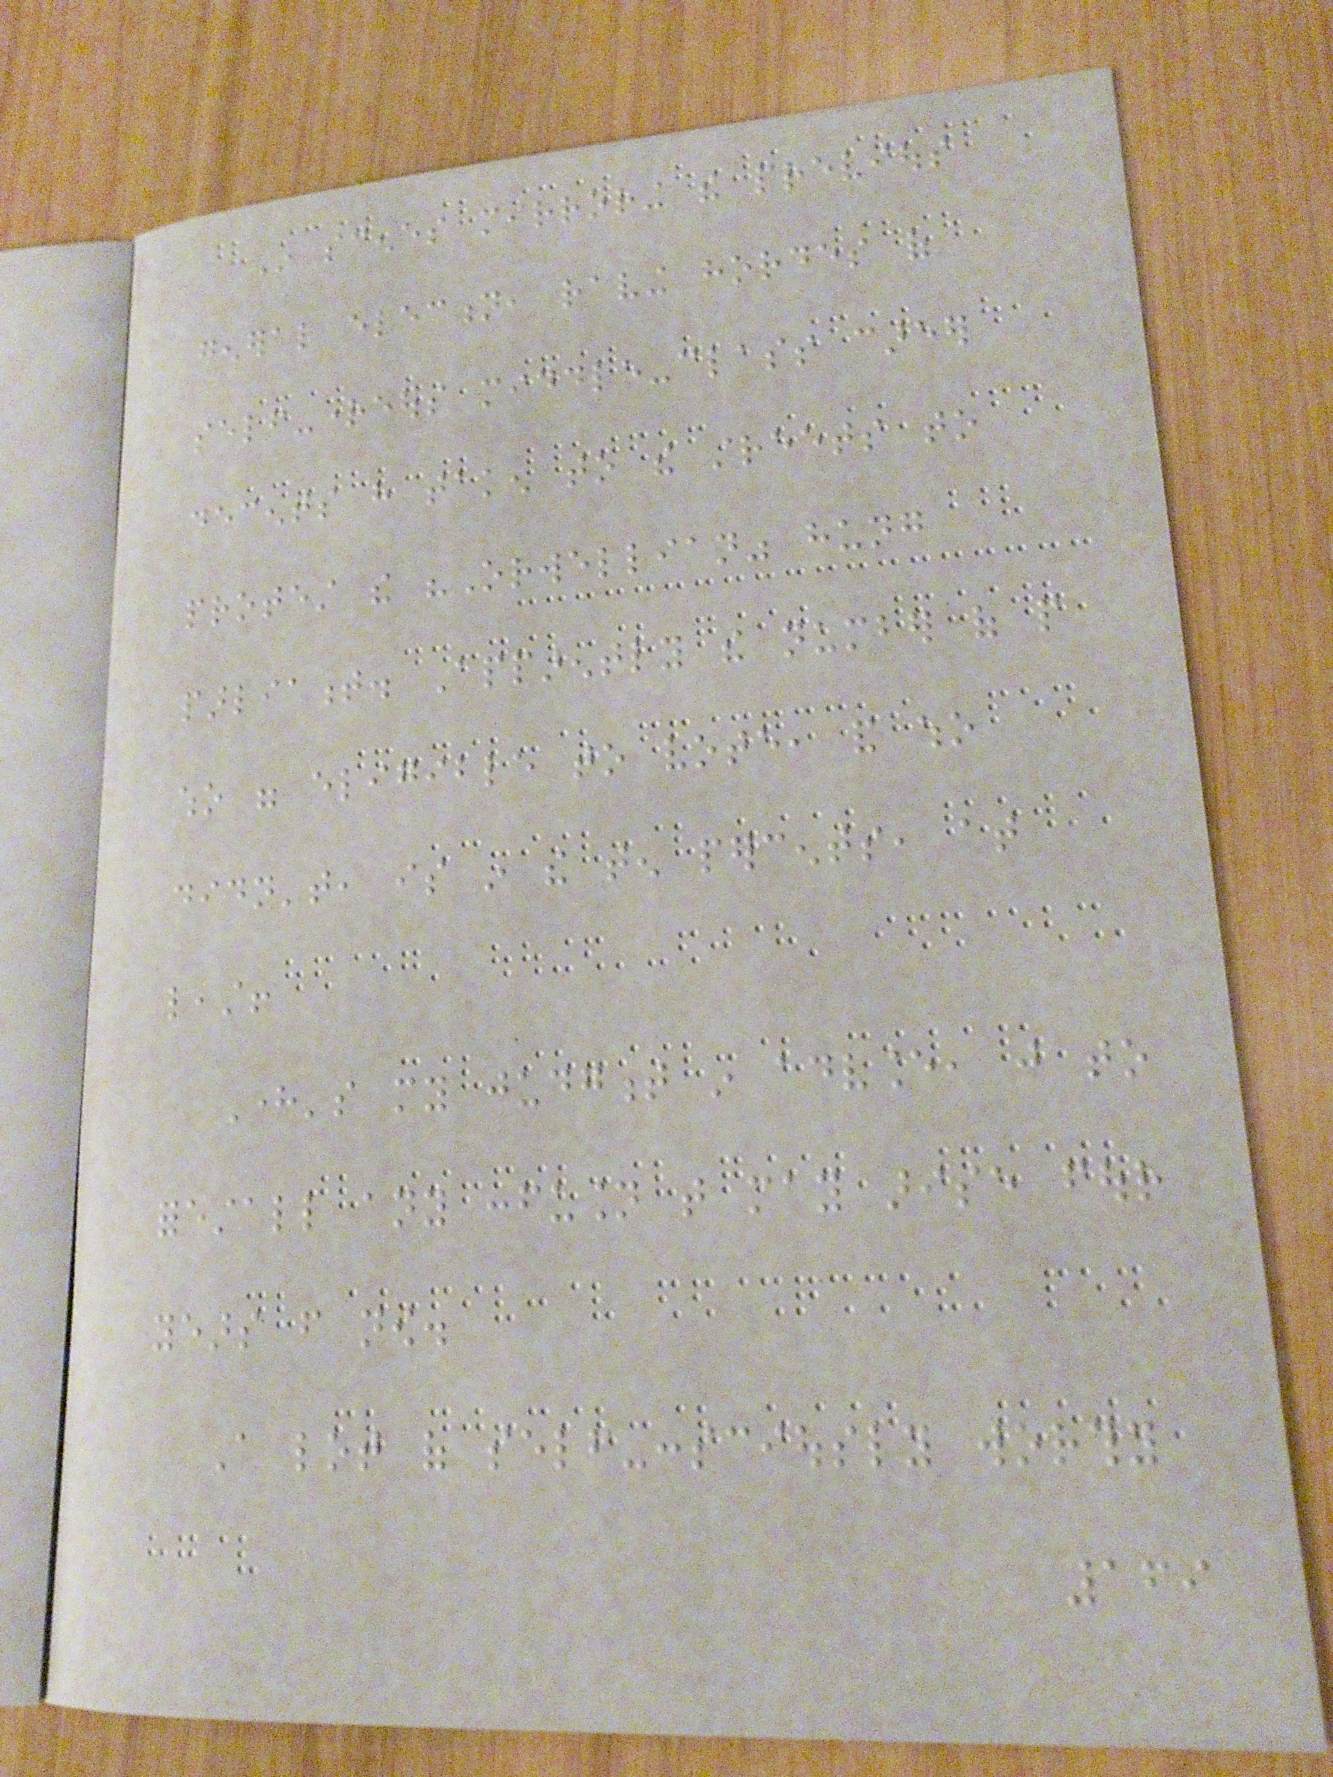In scenes mirroring the previous
general election, raving hordes of
self-righteous middle-class career
decents have taken to the streets to
protest the "Orwellian" hung
parliament. Apparently the number of people
who were eligible to vote, and who
didn't, is in the ten percents, at
least!
Here's my judgment in advance, just to
forestall any confusion that may arise four
years from now.
A lot of self-consciously worthy
169
